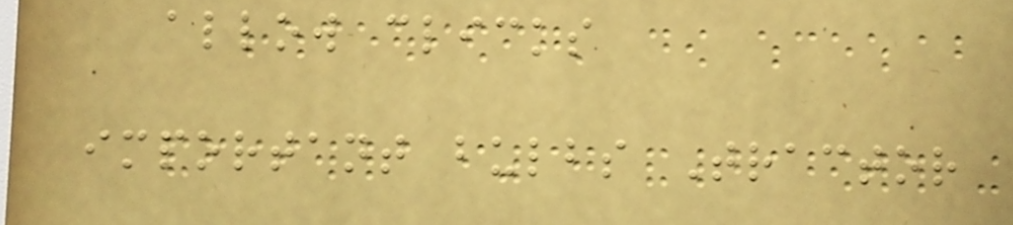allow clicks
important bulbs Tractor
